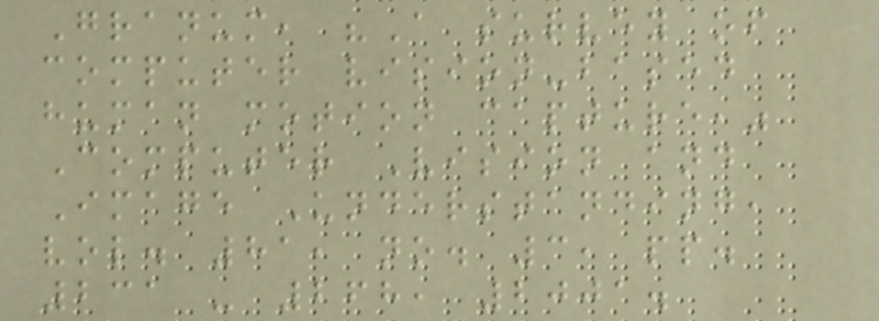Granum, "A survey of
computer vision-based
human motion capture,"
Computer Vision and
Image Understanding,
vol. 81, no. 3, pp.
231 - 268, 2001.
